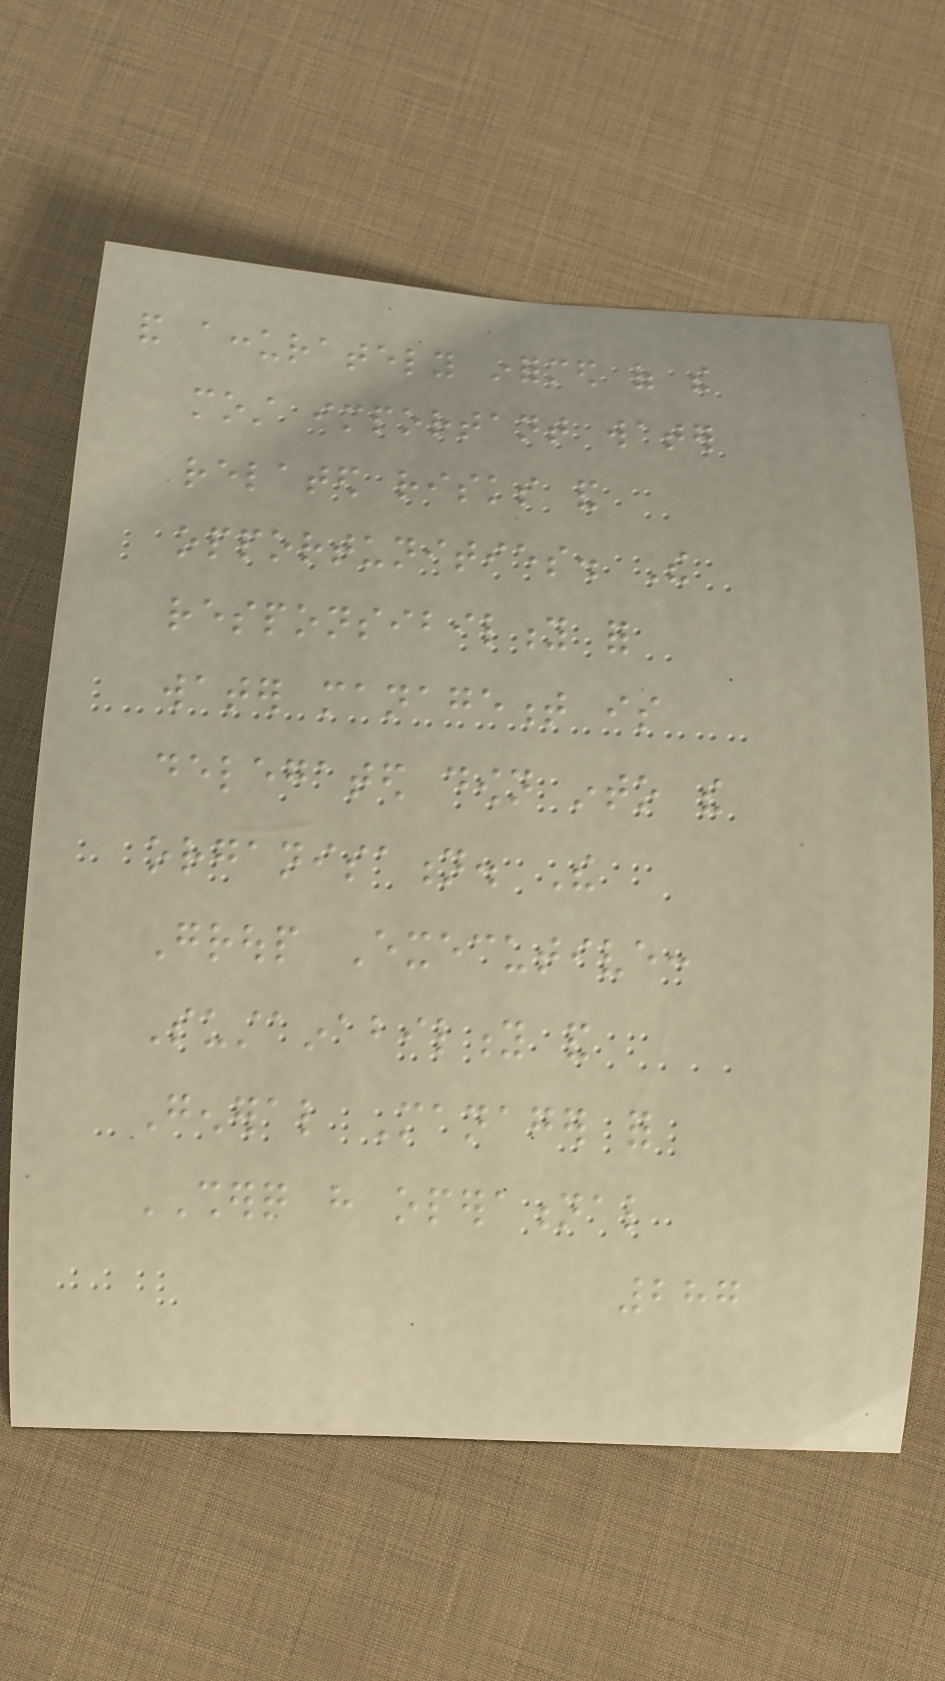and accurately informed of the
most important water
related risks and
opportunities. The
responsibility for
water management is
delegated down into the
organisation. The
Group Executive:
Sustainability and
General Manager for
SHERQ have operational
287
